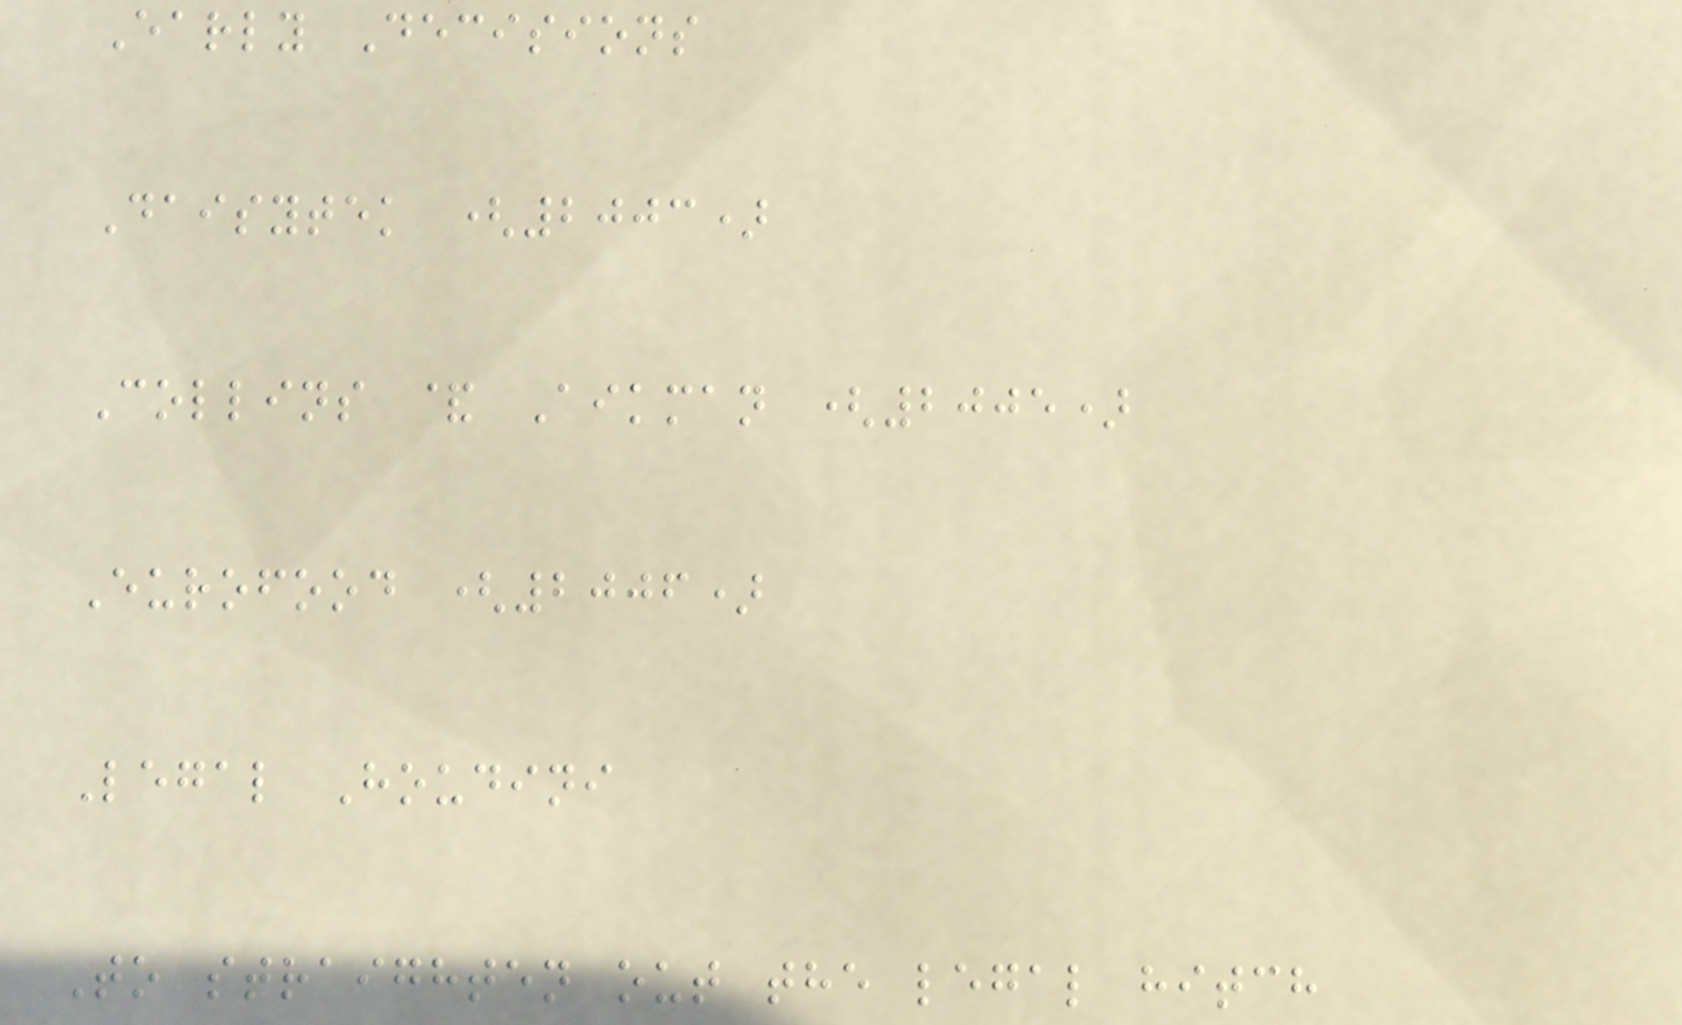Early Decisions
Daisytek (2003)
Collins & Aikman (2005)
Eurofood (2006)
Legal Houdini
To straighten out the legal hitch
